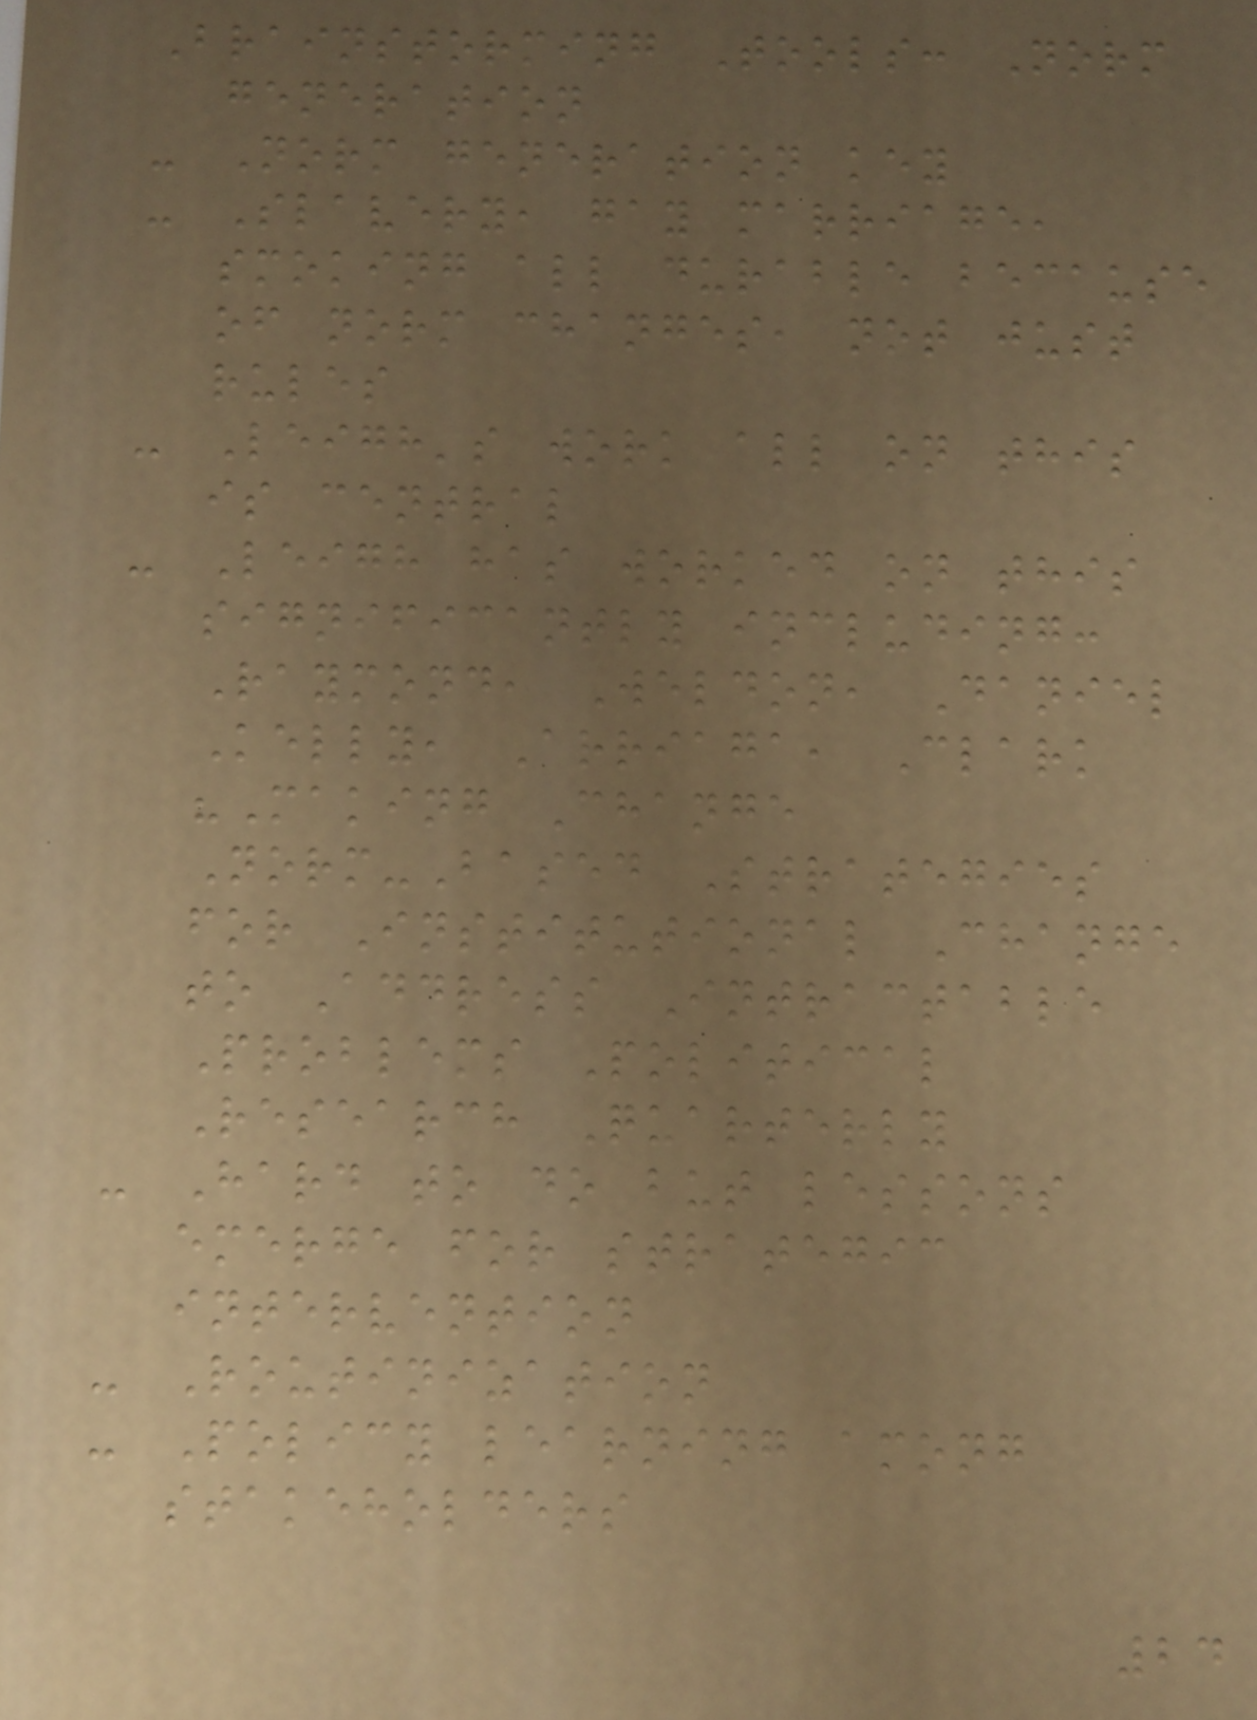Brainstorming Tools: Norm
generation
- Norm generation key
- Slavery, gay marriage,
smoking all durable because
of norm changes, not just
rules
- Leigh's work all on this
is central
- Leigh has worked on this
significantly including:
Raymond, Weldon, Daniel
Kelly, Arriaga, Clark
"Making Change
Norm-Based Strategies
for Institutional Change
to Address Intractable
Problems Political
Research Quarterly
- Hard to do but lessons
emerge for strategic
intervention
- Routinization
- Policy learning among
stakeholders
24
